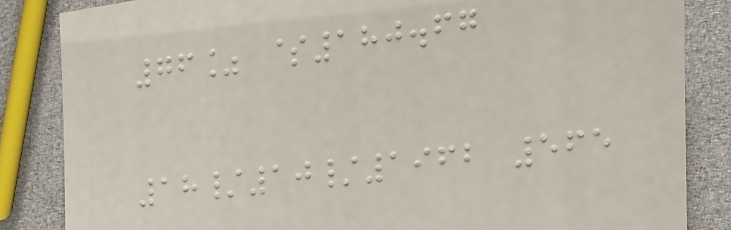76% $180.67
18/10/1962 565
